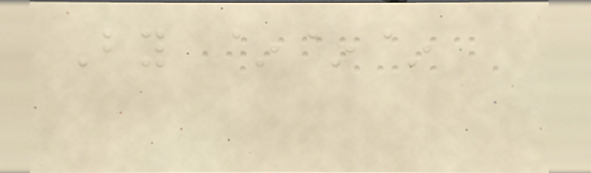By ~~~
